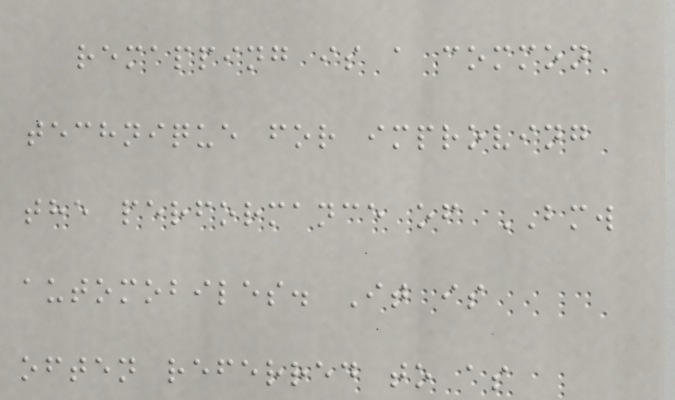remapping is a common
technique for improving
the performance of BMW
automobiles. It is
often referred to as
